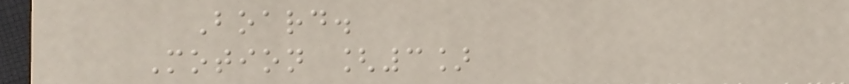Board.
Motion [3]
